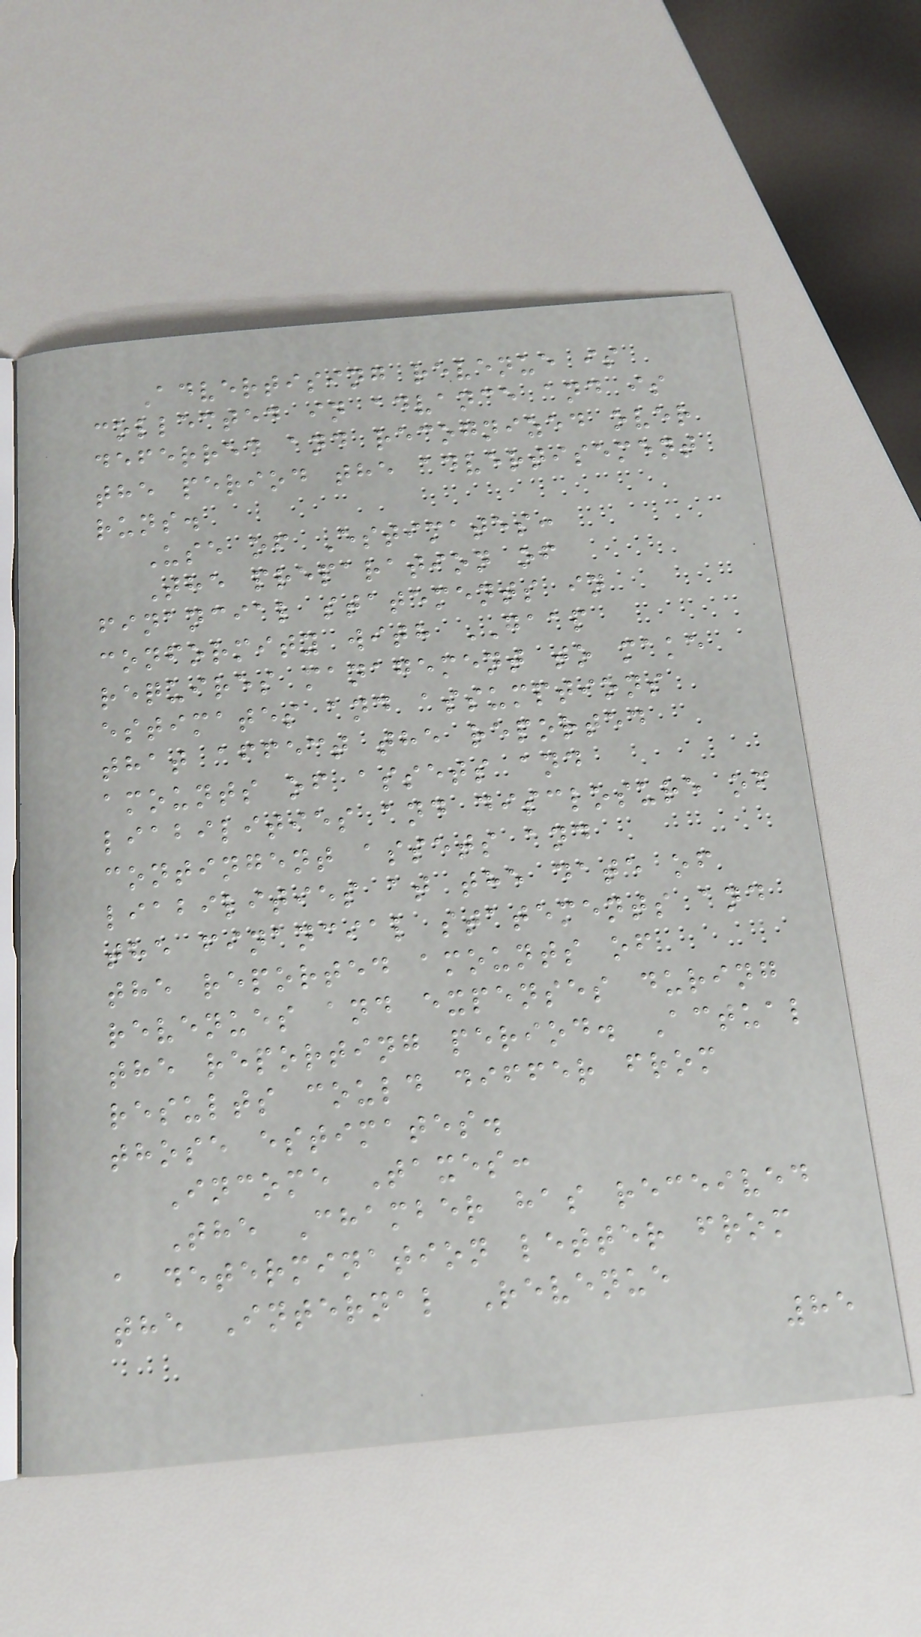Advertising revenue is
collected in advance and is
deferred and recognized over
the period the advertisement
runs.
Use of Estimates:
The preparation of
financial statements in
conformity with GAAP
requires management to make
estimates and assumptions
that affect the reported
amounts of assets and
liabilities and disclosure of
contingent assets and
liabilities at the date of
the financial statements and
the reported amounts of
revenues and expenses during
the reporting period. Actual
results could differ from
those estimates.
Income Taxes:
The Chamber has received
a determination letter from
the Internal Revenue
85
